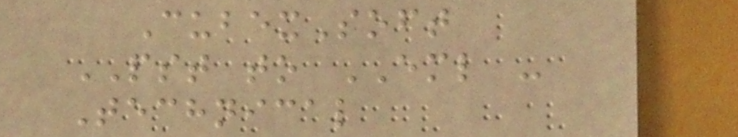CubexSoft
PST to EML -
Technical
